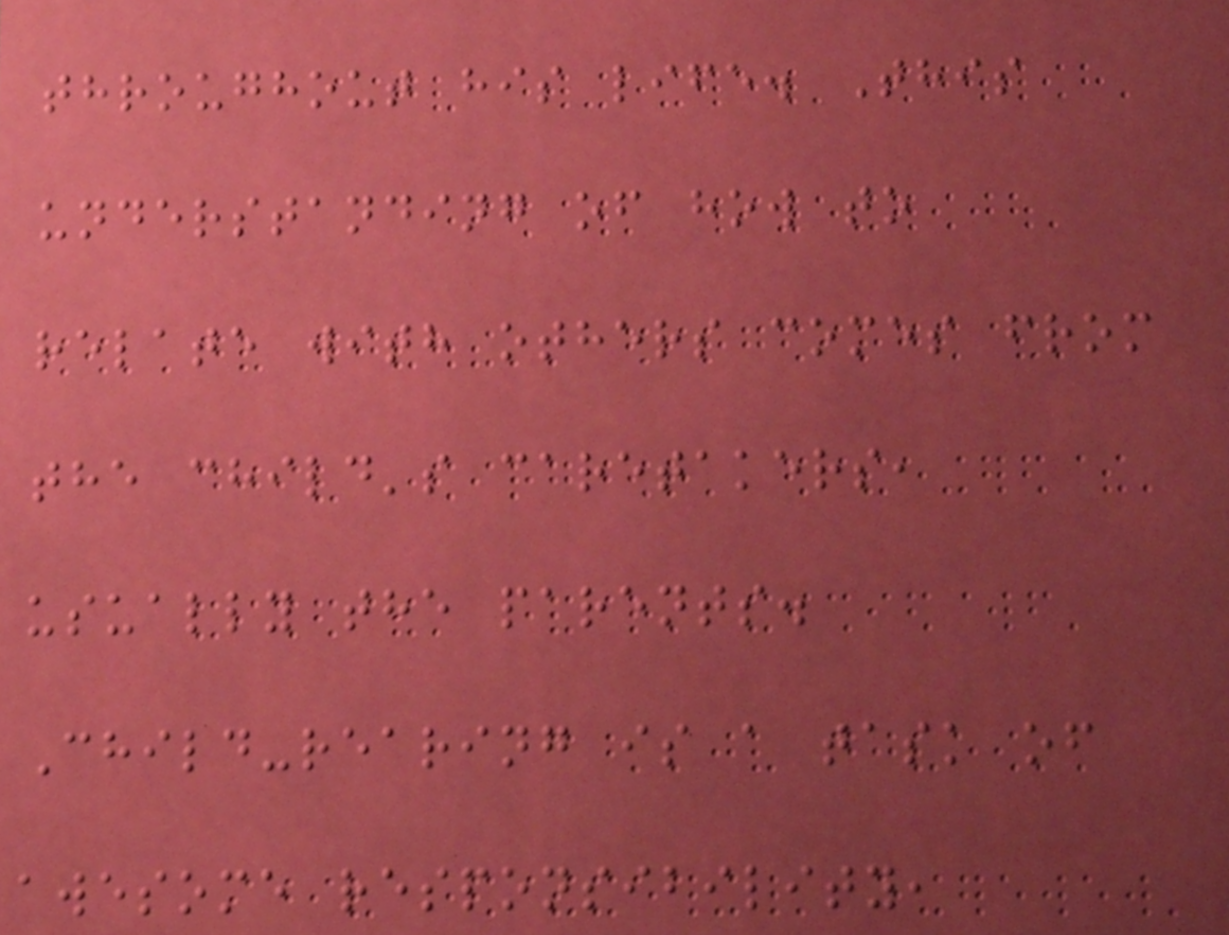throughout his life. This
understanding of how to
relate with others comes from
the child's caretakers,
usually the parents.
Child-rearing is a task of
awesome responsibility,
